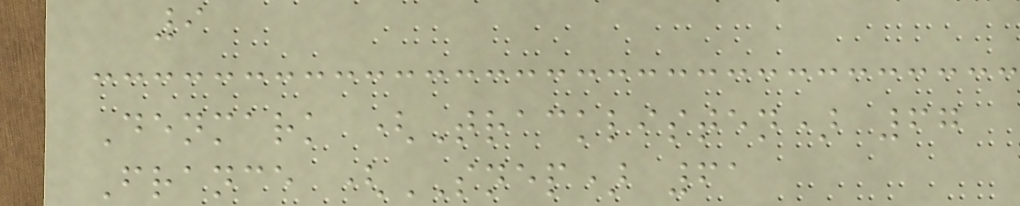9
Denmark (Tracklisten) 67
France (SNEP) 61
